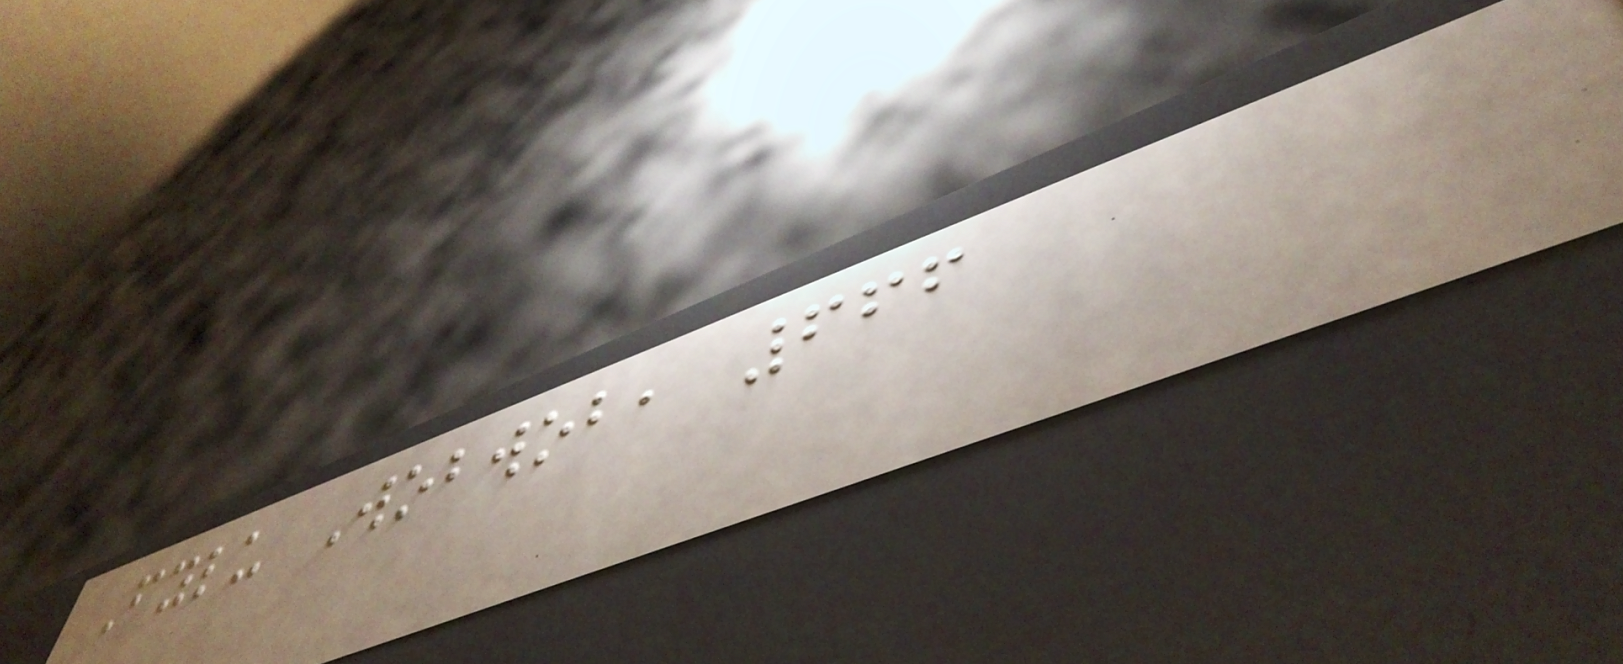Fylu Wobwob, 666
